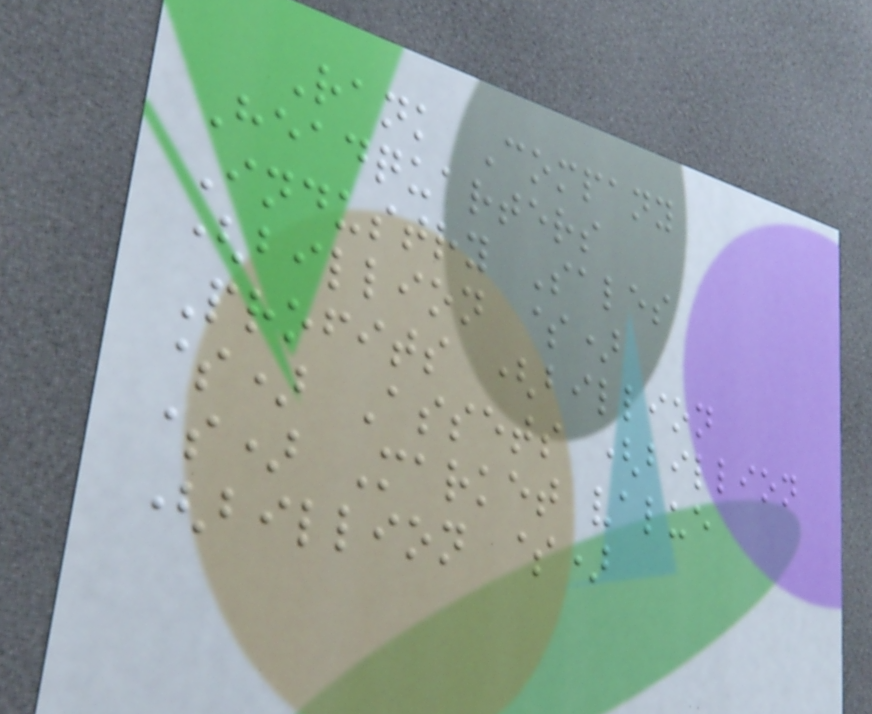Rank Company
Headquarters
Industry Sales
(billion $)
Profits (billion
$) Assets (billion
$) Market value
(billion $)
